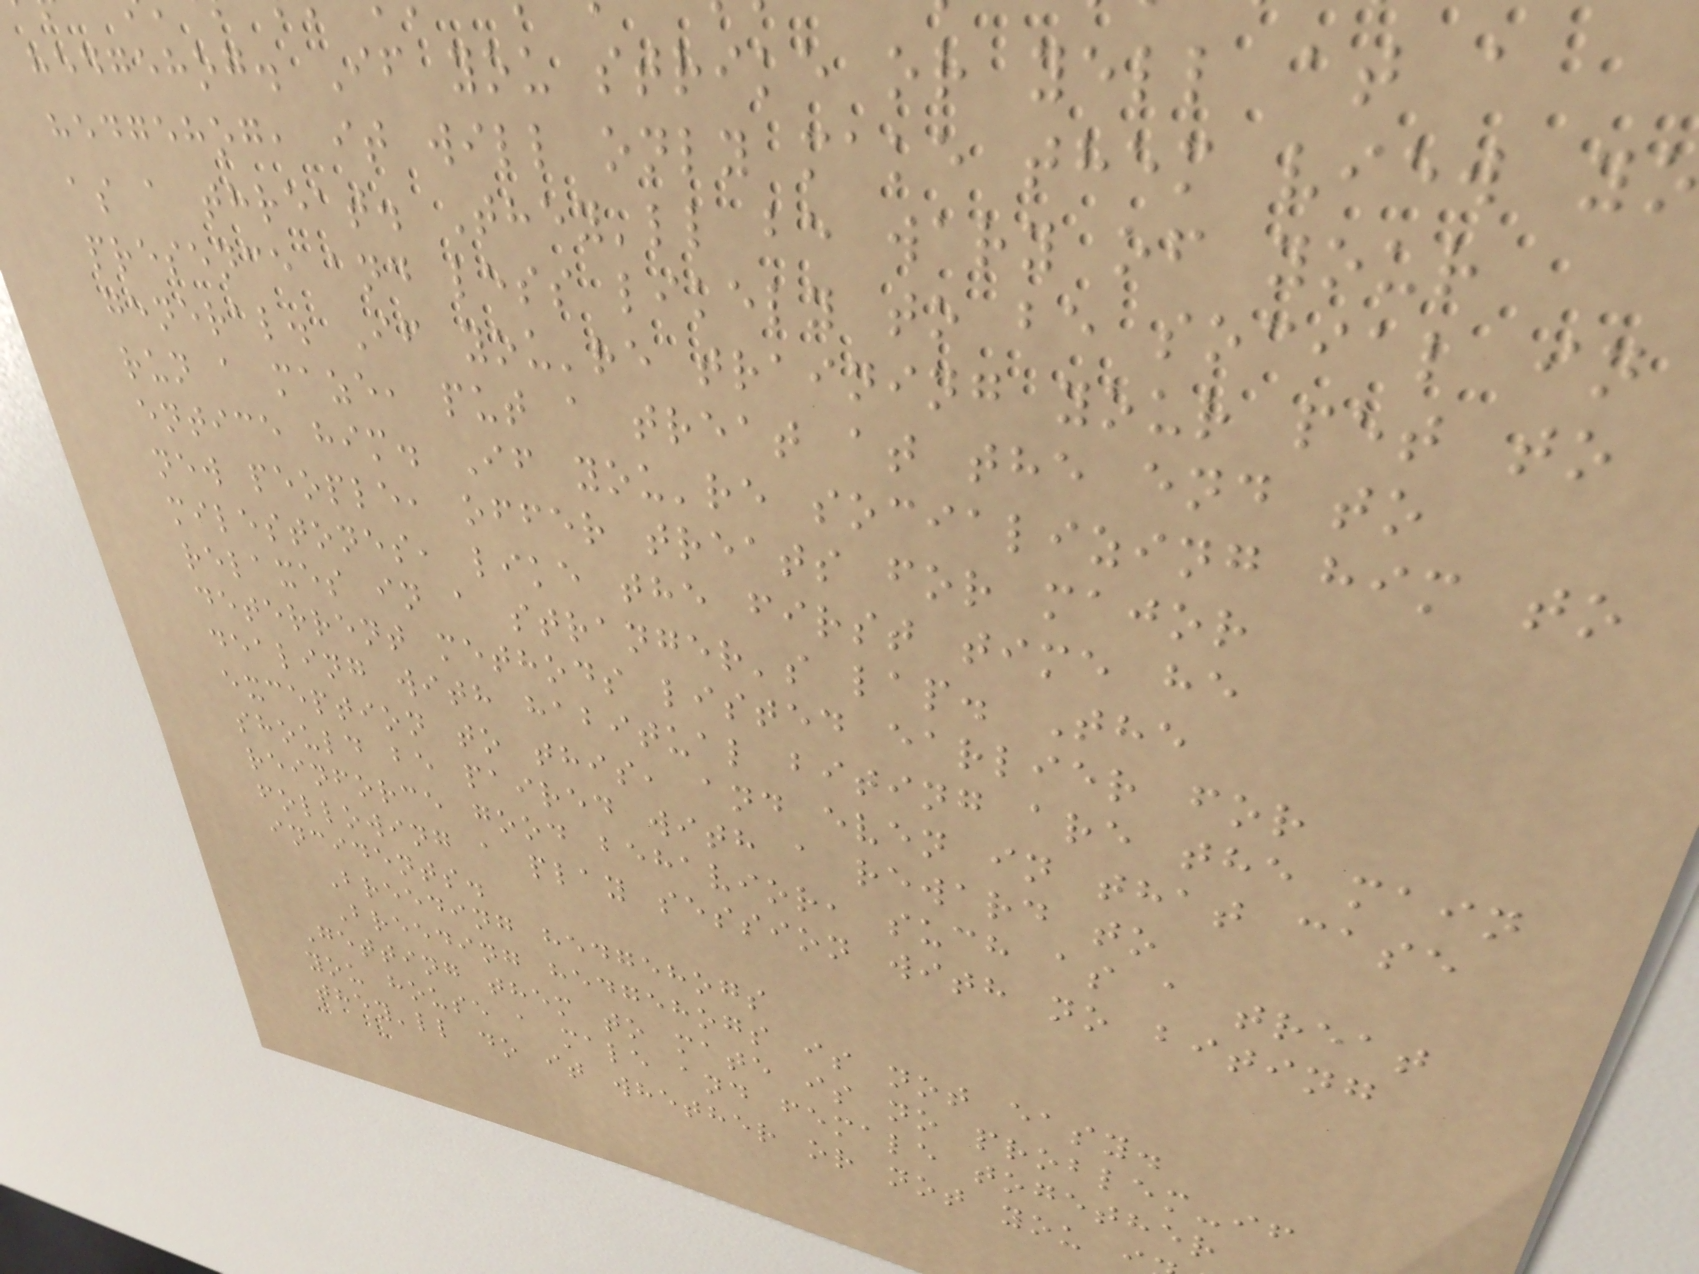hedgehog. If you strike or yell at a
hedgehog, it will only make them view y
as a threat. They'll be wary of your
presence and less likely to be social in
general. If you're training your pet to
run a maze, put a treat at the end to
entice him. If you're socializing him to
new people, offer treats for major
milestones, like the first time he
relaxes in a stranger's lap. The
deterrent methods listed earlier for
dealing with habitual biting are the main
exception to this, and even in that case
should be paired with a reward to
reinforce good behavior, such as a treat
following a play session with no biting
incidents.
Breeding hedgehogs
Breeding hedgehogs is not easy.
Getting them to mate is no problem-if
you house a male and female together
they'll do it whether or not you i
